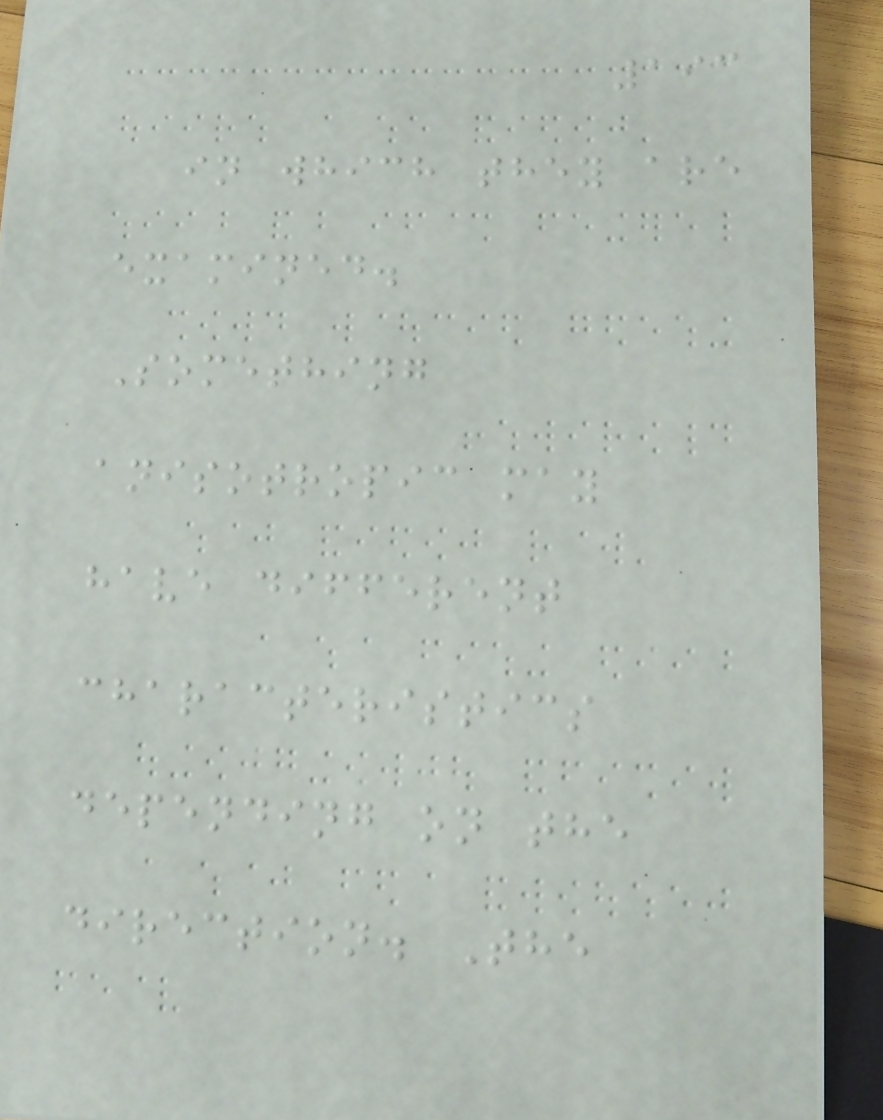193
in which they are
examined.
Something
anisotropic may
have different
characteristics
depending on the
direction. The
